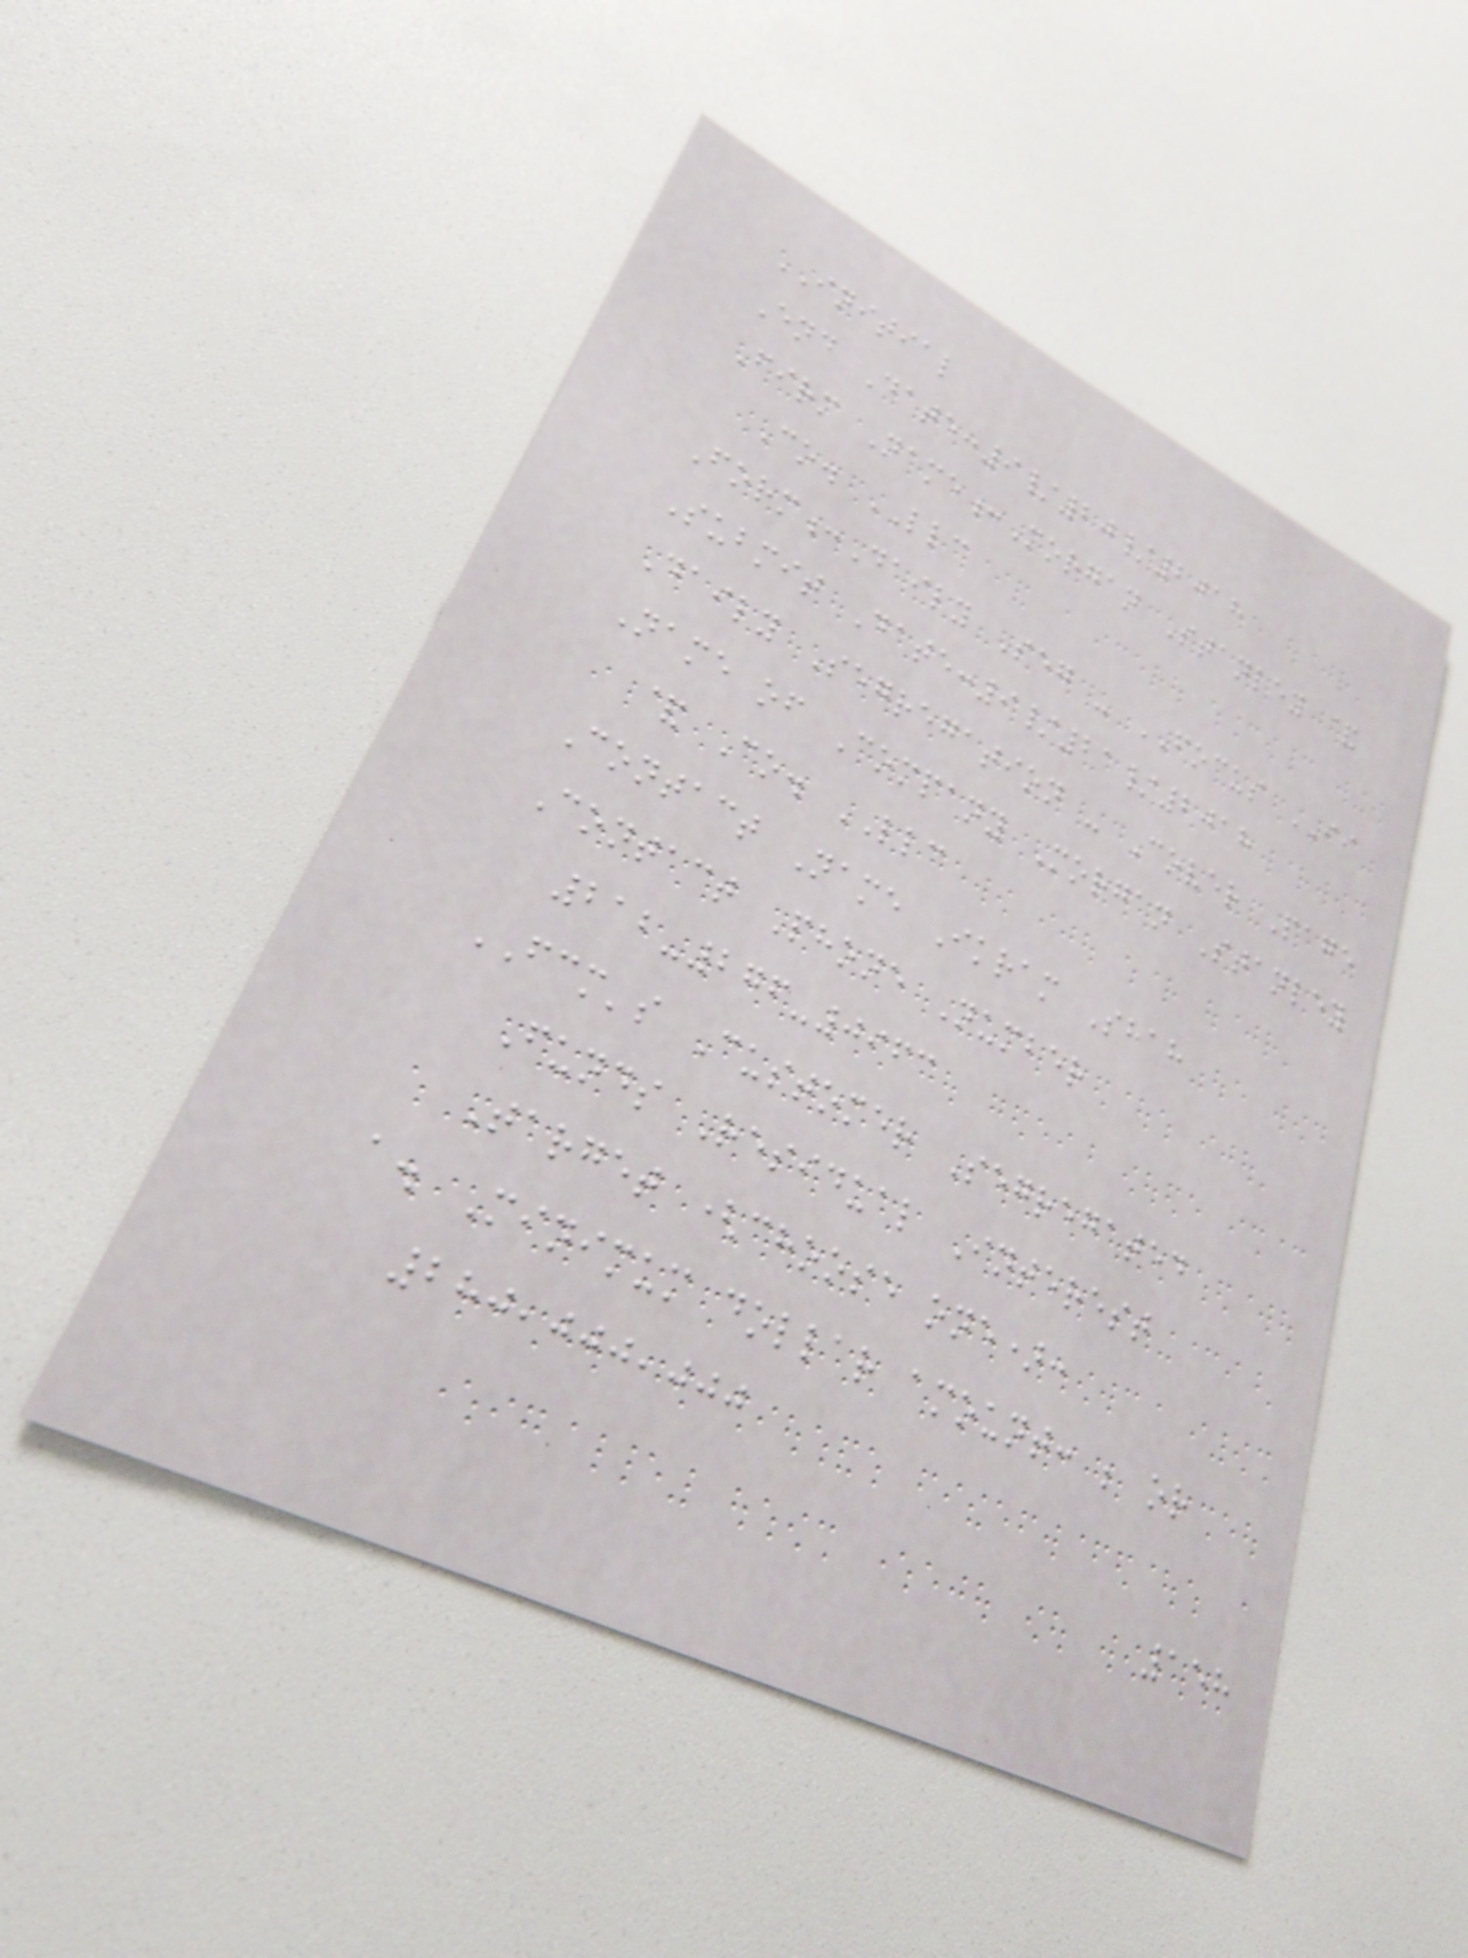INITIAL
End Date:9/20/2018
Firm Name:Morgan Stanley &
Co. LLC
Form:Daily Seg - FOCUS II
Submit Date:9/21/2018
Daily Segregation - Cover Page
Name of Company Morgan Stanley
& Co. LLC
Contact Name Ikram Shah
Contact Phone Number
212-276-0963
FCM's Customer Segregated
Funds Residual Interest
Target (choose one):
a. Minimum dollar amount: ; or
280,000,000
158
